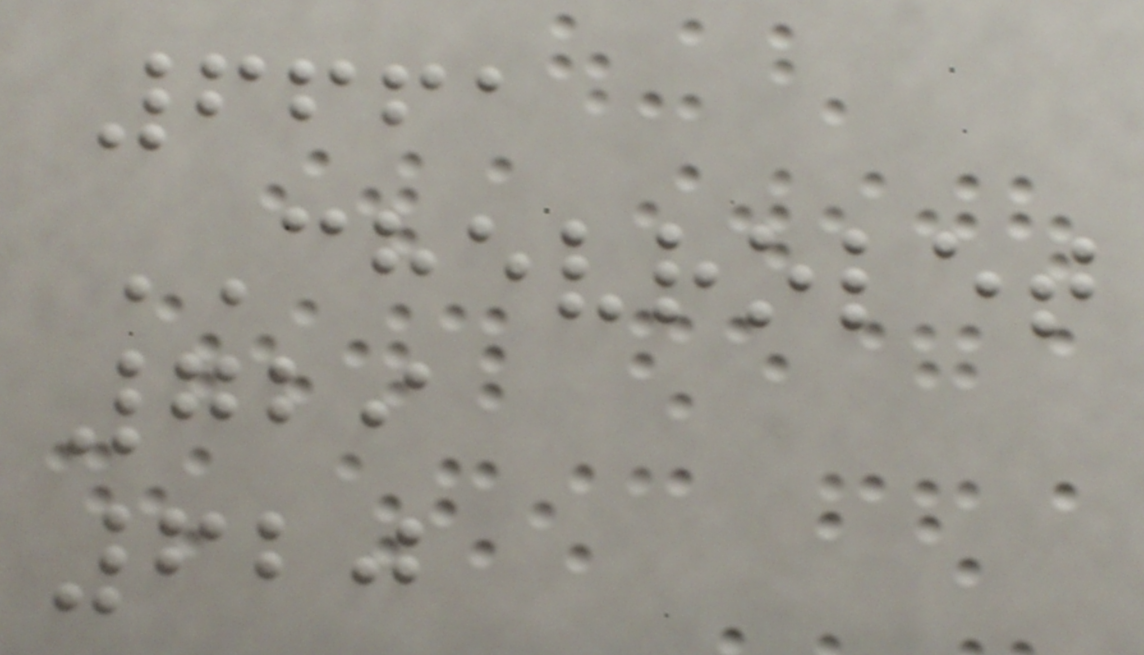6661
CHEVROLET
729
620
